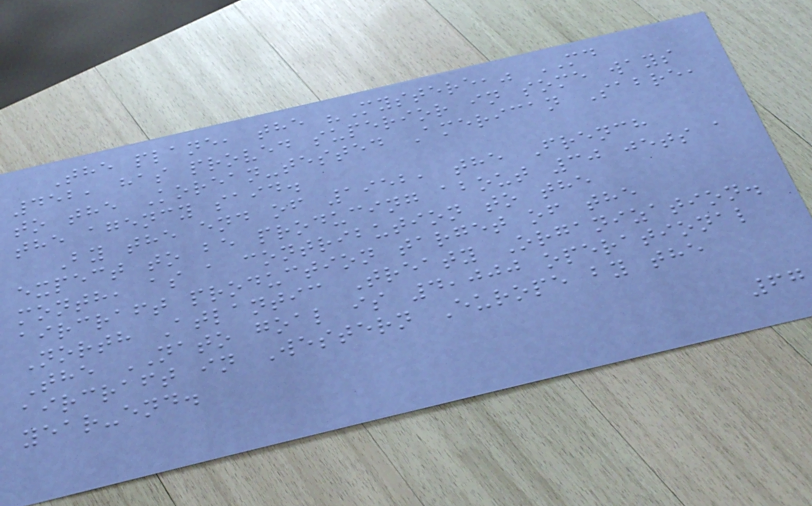The plane, the "Mystere," MD
452, has proved superior in some ways
to the Korean-tested American Sabre,
the agency said.
By the end of 1952, the French
expect to be producing about 30 jets a
month, as a contribution to the
aircraft production target of the
North Atlantic Treaty Organization.
The NATO goal is 4,000 operational
aircraft in Western Europe by the
year-end.
67
